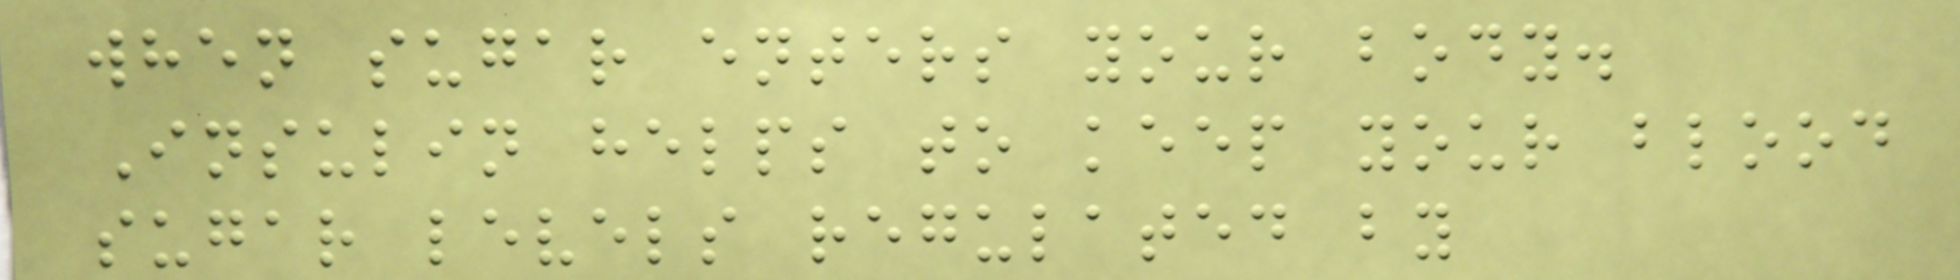when sugar enters your body.
Insulin helps to keep your blood
sugar levels regulated by
